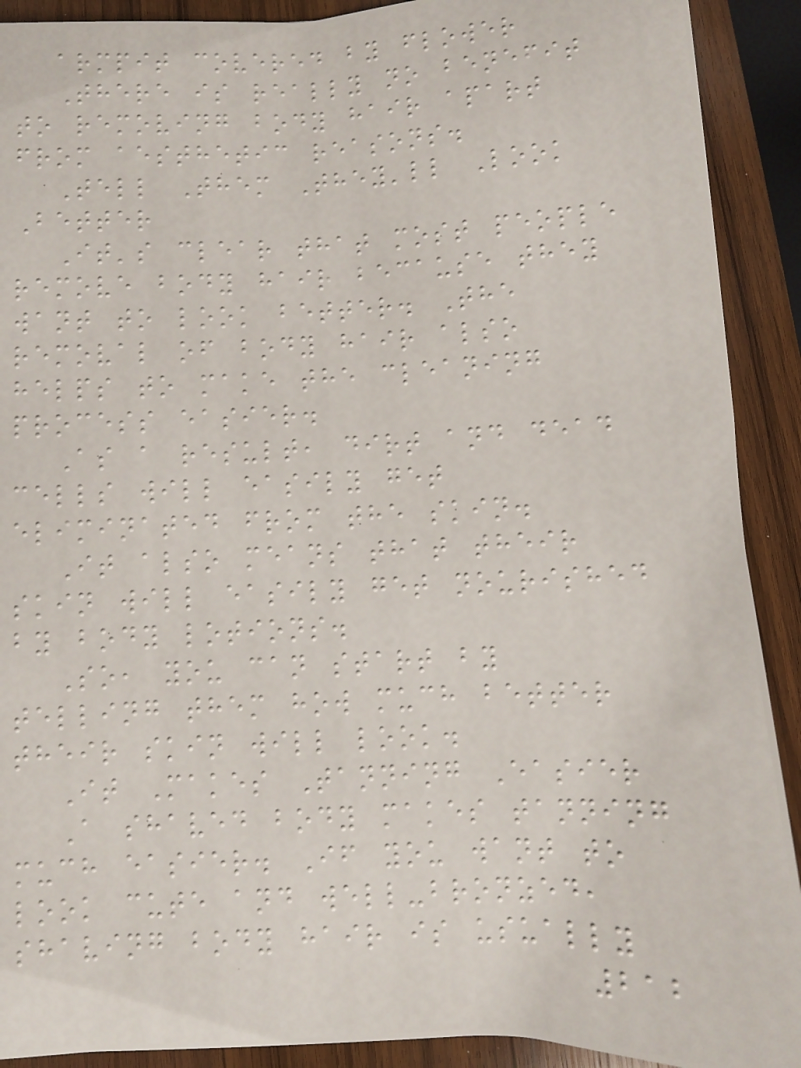armpit covered by flower
There is really no benefit
to removing body hair apart
from aesthetic reasons.
Tell Them They'll Look
Better
It's clear that most people
remove body hair because they
want to look better. The
removal of body hair also
helps to make the cleaning
process easier.
As a result, dirt and dead
cells will easily get
eliminated from the skin.
It also means that their
skin will easily get nourished
by body lotions.
So, you can start by
telling them how much better
their skin will look.
It Makes Tanning Easier
A shaved body makes tanning
much easier. If you want to
look cute and well-bronzed,
shaving body hair is usually
212
